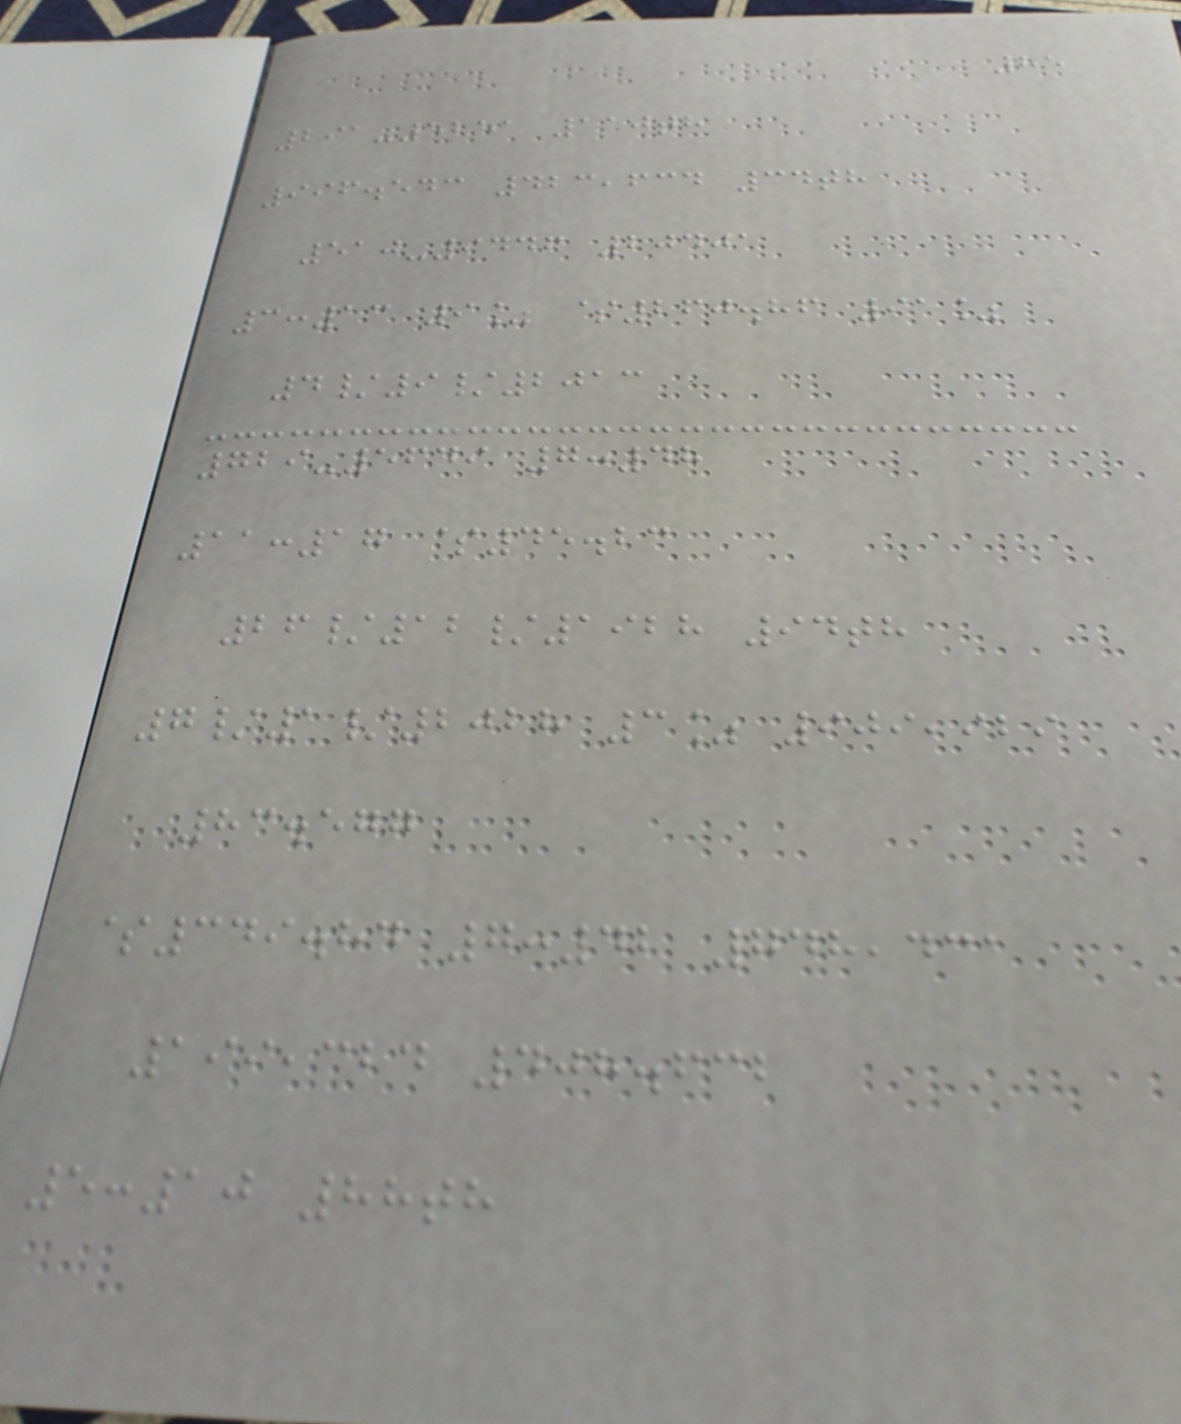85
291-5251 110th
996.543 423,634 34th
510-9446 20401
3:13 9% $260.86 91%
4/9/2013
729-5649 7:48
11:17 $45.23
26/12/1928 94th
7/1/2028 3% 909,929
83.577
$349.84 7:42 748,431
199,324 408.632
5:10 88th
